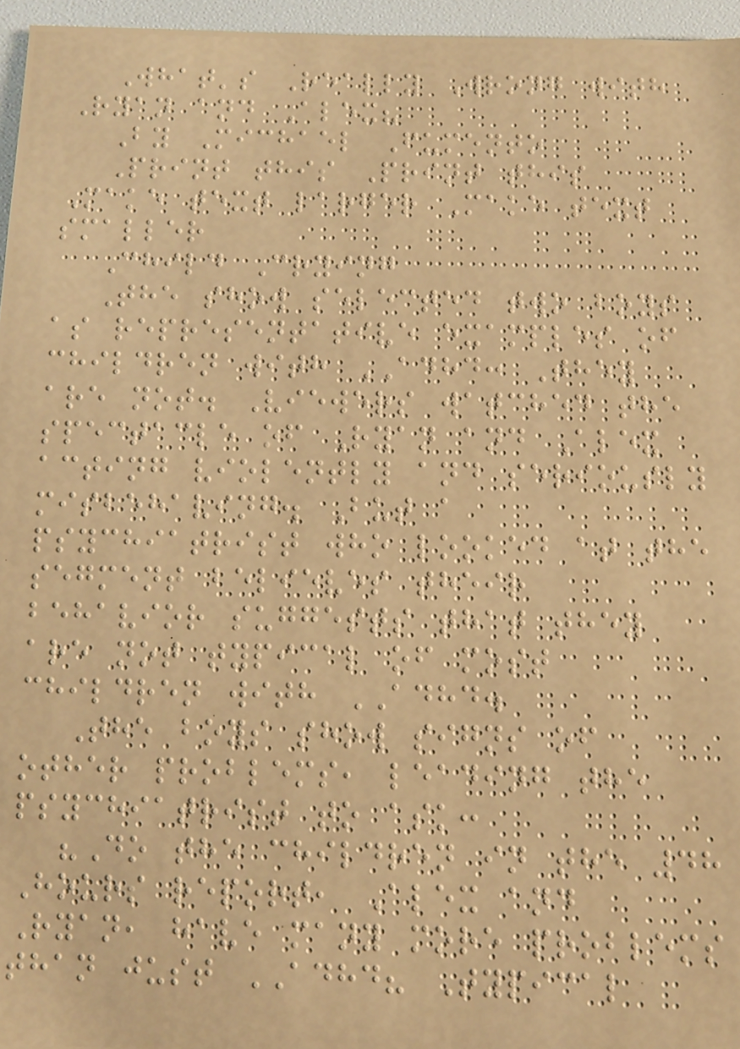What's Really Wrong with
Ryan and Alex?
By Michael Fumento
Print this Print this
Make text larger Make text
smaller
Child Crying
The show selected two boys
as representative examples of
children with ADHD: They
are not. Viewers watched the
spectacle of Ryan and Alex
acting violently and seriously
misbehaving. But a
psychiatrist who looked at the
segment believes their
behavior suggests that they
are not typical of most
children with ADHD.
The boys show signs of
other problems, leading the
psychiatrist to ask:
"Do the children in the 48
Hours report, Alex and
Ryan, have many more problems
than just ADHD? Typical
